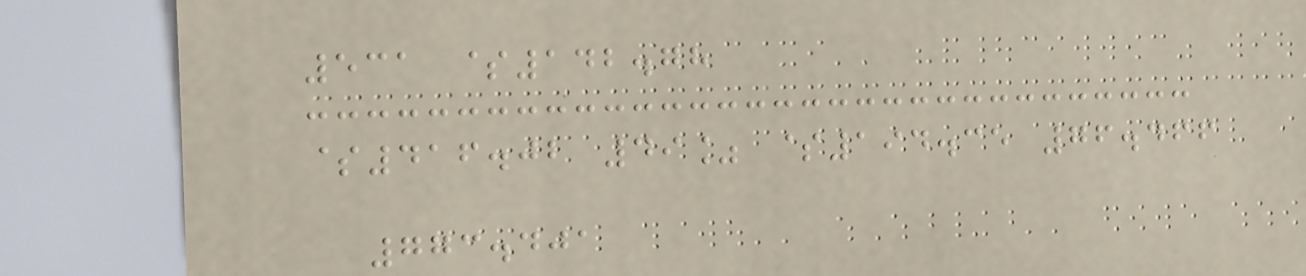531 $142.78
$416.02 49% $194.35 76.466
773.401
